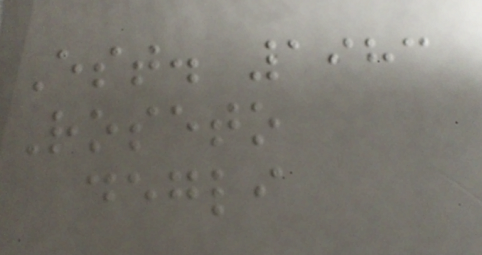Est. 1983
Roseto
degli
